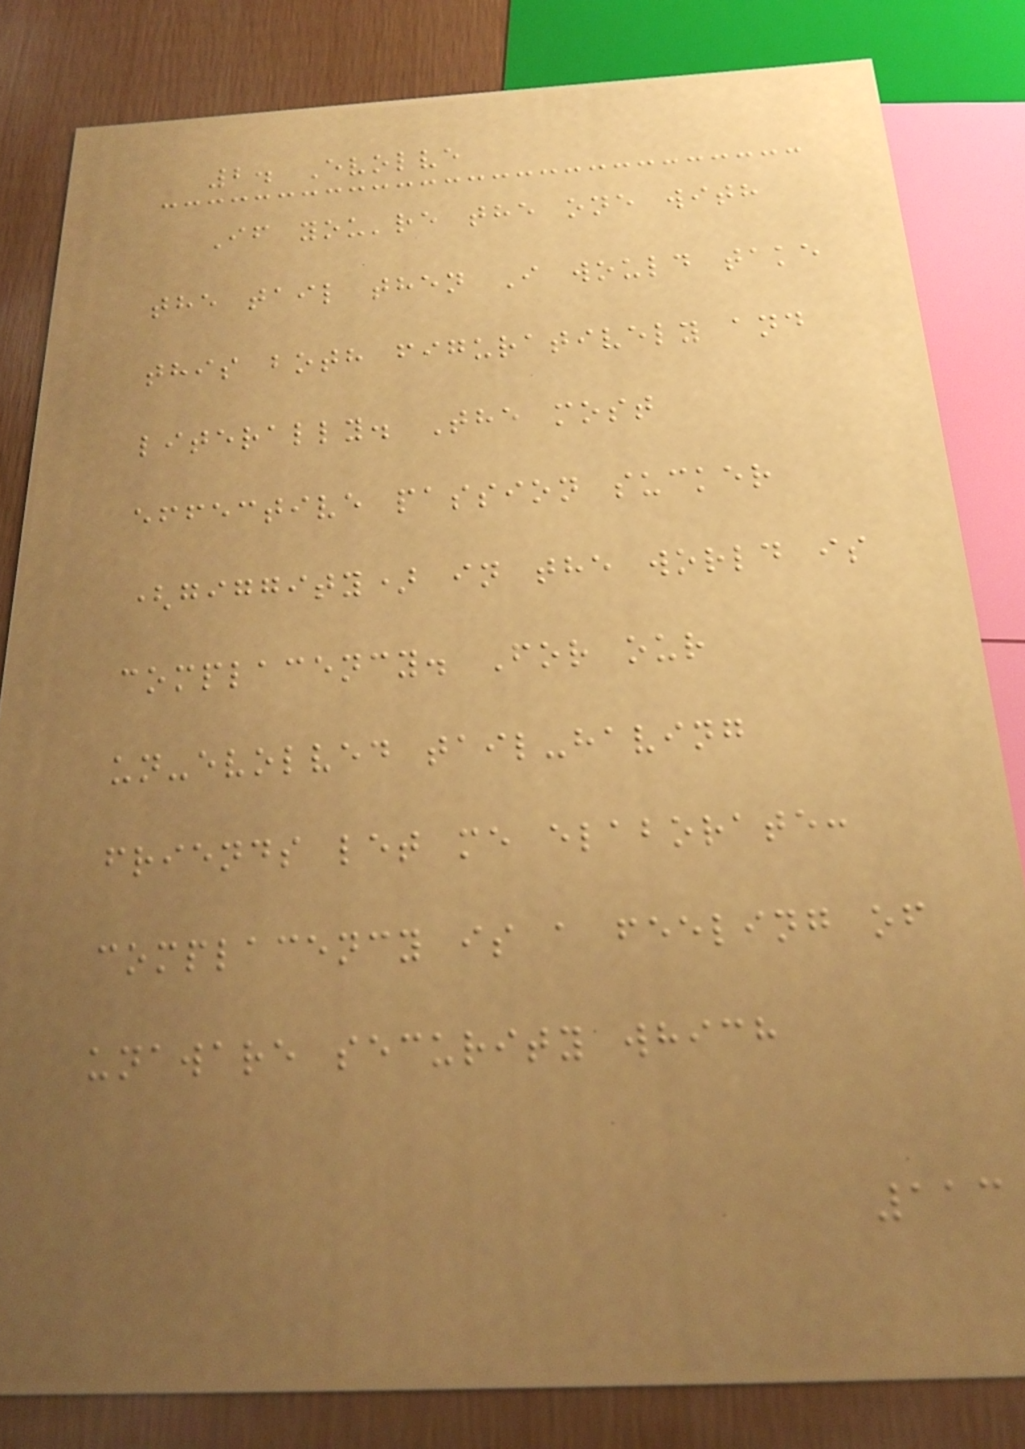2. Evolve
If you're the one with
the tail then I would take
this both figuratively and
literally. The most
effective passion sucker
(giggity) in the world is
complacency. For our
un-evolved tail-having
friends let me elaborate:
complacency is a feeling of
unaware security which
113
